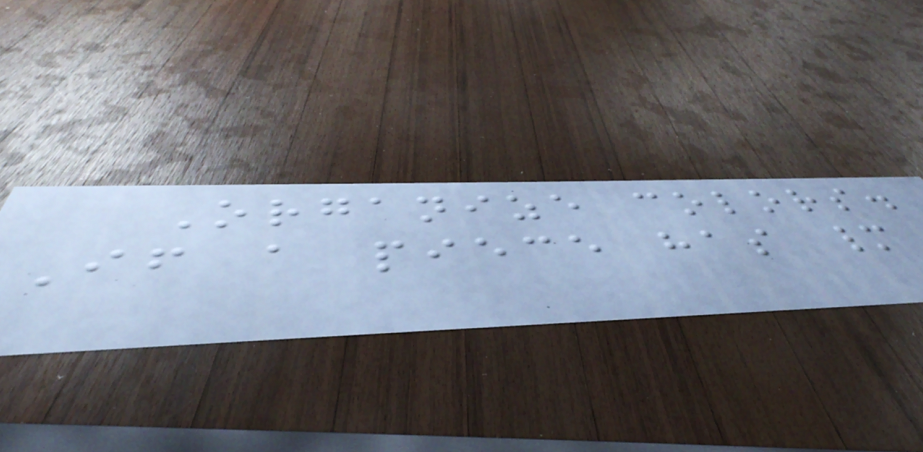Organize colors.
If a piece has many
